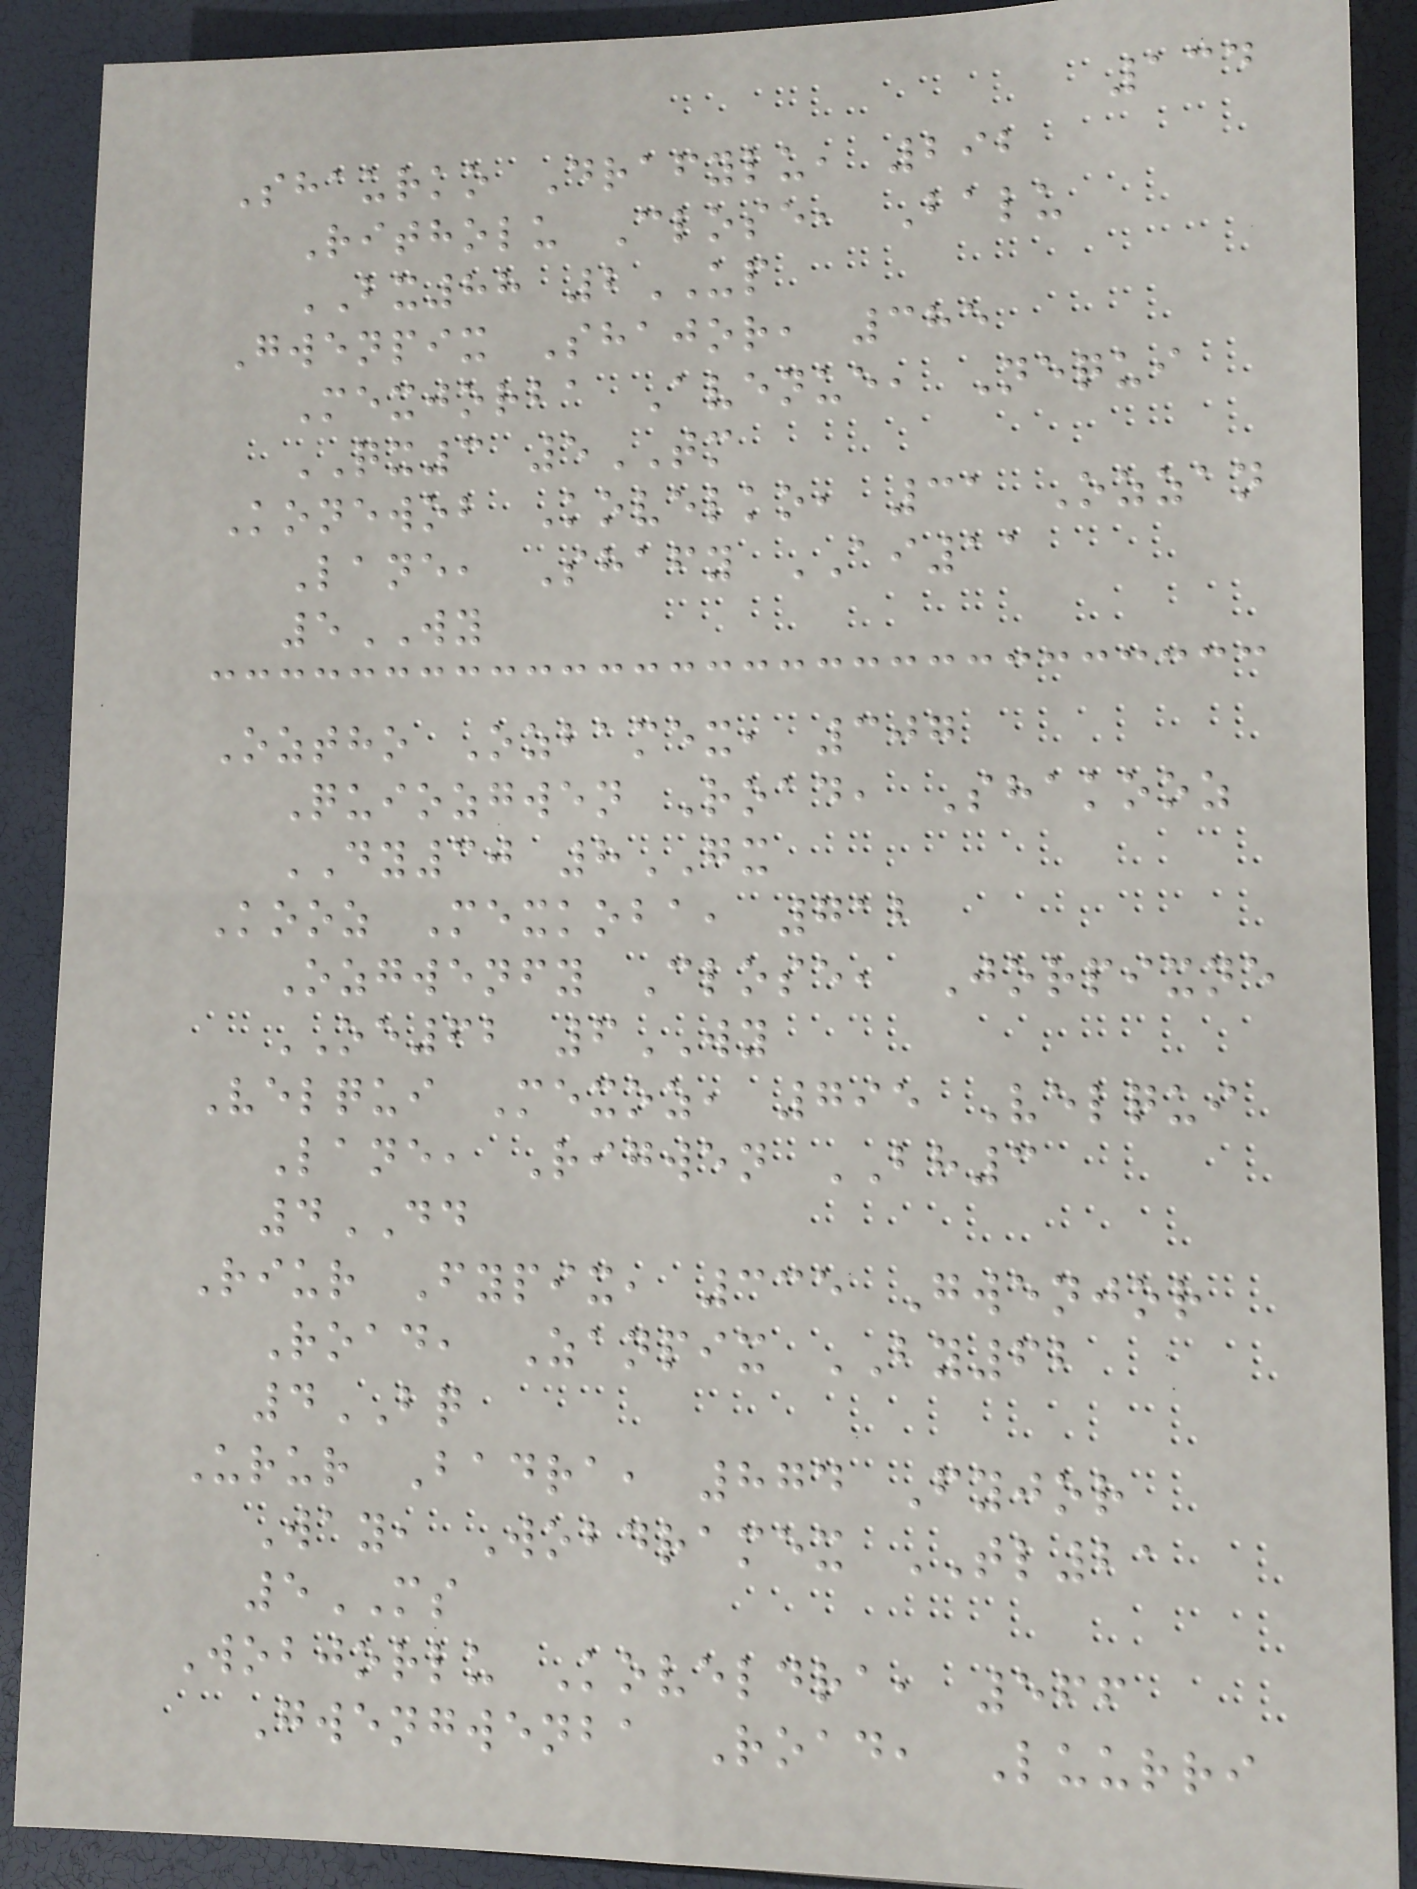134
Shaurko Drafylu, 292
Ritholu Close, Balu
BX88 2UP
Gwenpix Shajor, 385
Mexjorba Avenue, Nequi
QX3 5TM
Konewob Kovelko, 31 Ozzan
Lane, Shafy AI11
5WY
Oztho Ozbamex, 307
Quiozgwen Road, Shakooz
DY30 8GX
Kooz Mexkoba, 712
Ozgwenfy Close, Jorpixne
OE62 6WY
Velqui Mexoz, 795 Velqui
Lane, Rigwen BH3
4DD
Riur Fypix, 335 Gwenjor
Road, Zanpix BY62
4BQ
Urur Badra, 874 Fyjor
Way, Wobdramex TL21
5MS
Wobjorlu Koveldra, 566
Gwengwenba Road, Luurri
